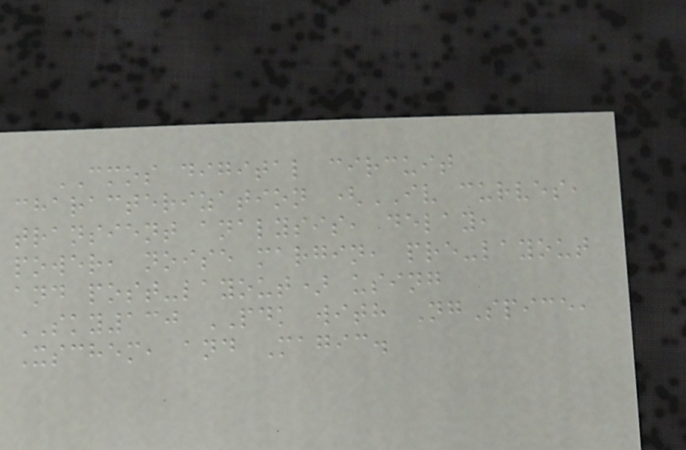CMOS digital circuit
characterization (IV curves,
transient analysis, delay,
power, noise margin, pre-layout
and post-layout) using
SKY130 PDK with NgSpice,
Xschem, and Magic.
